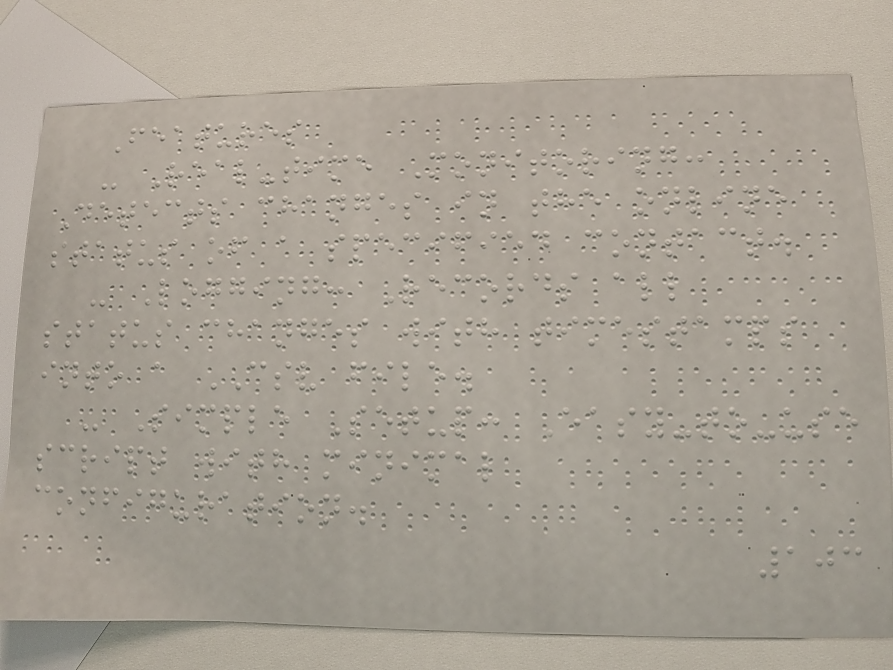Features
- Real-time Monitoring:
Detects changes in the online
status of a specified contact.
- Logging: Records all
status changes with timestamps
into a CSV file.
- Simple Setup: Easy-to-use
script with minimal
configuration.
103
